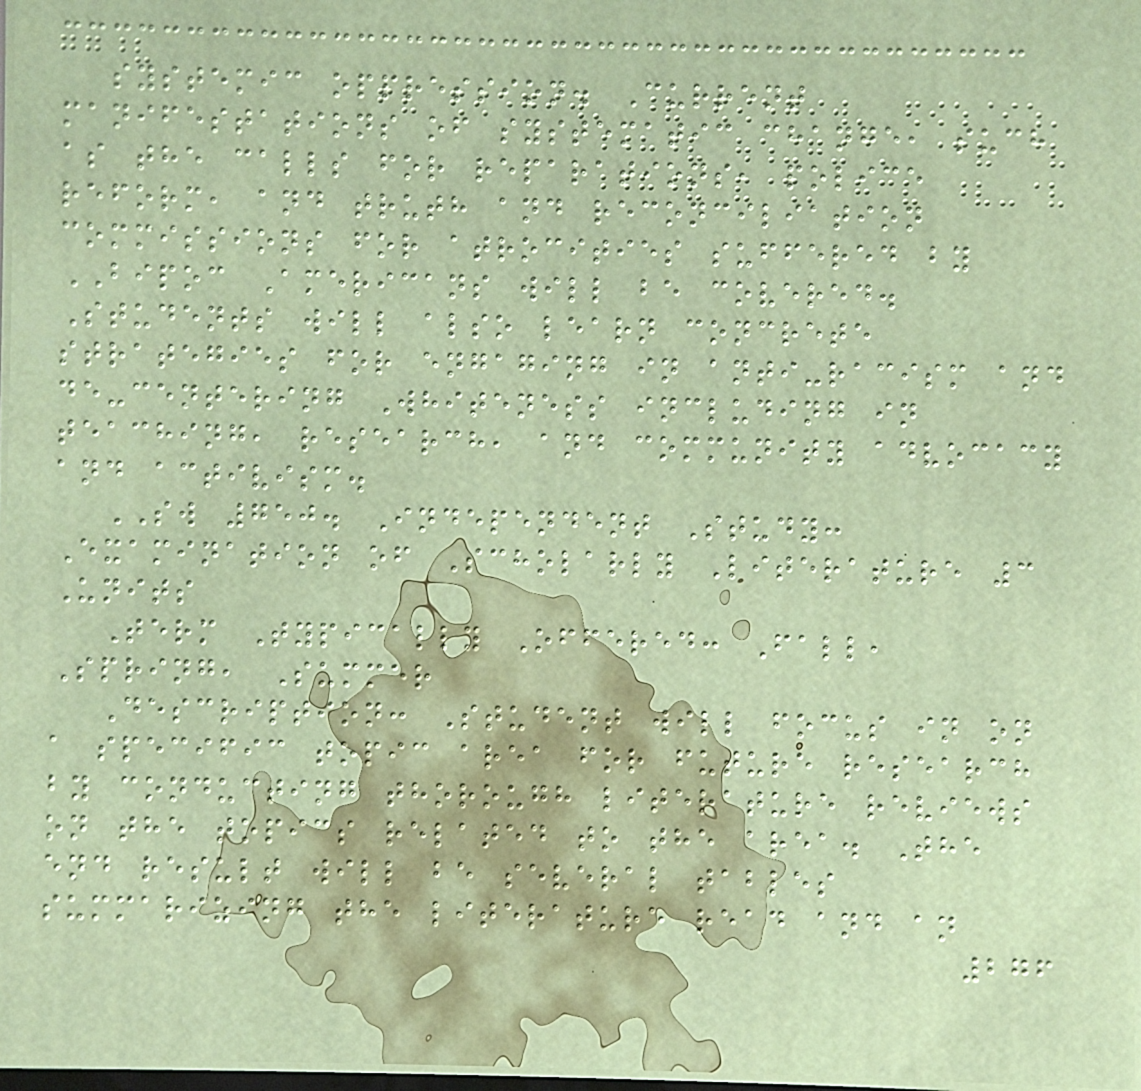systemic oppression. Current
manifestations of systematic change, such
as the calls for reparations, police
reform, and truth and reconciliation
commissions for atrocities suffered by
BIPOC Americans will be covered.
Students will also learn concrete
strategies for engaging in anti-racism and
de-centering Whiteness including in
teaching, research, and community advocacy
and activism.
SW 750. Independent Study:
Examination of Scholarly Literature 3
Units
Term Typically Offered: Fall,
Spring, Summer
Description: Student will focus in on
a specific topic area for future research
by conducting thorough literature reviews
on the topics related to the area. The
end result will be several tables
summarizing the literature read and an
276
